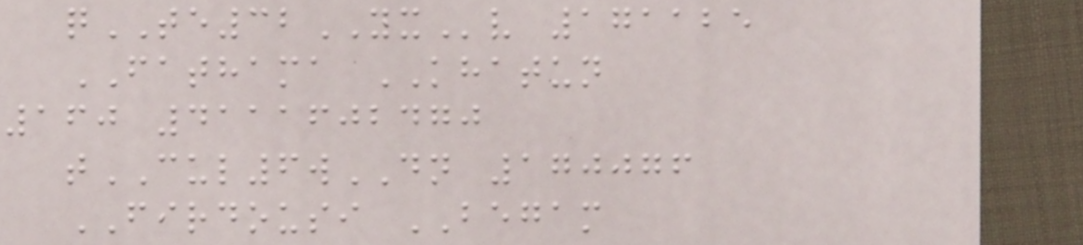qTE32YXv 171125
FATHAMA KHATUN
160 4111602470
tCUL6wDN 170076
FIRDOUSI BEGAM
